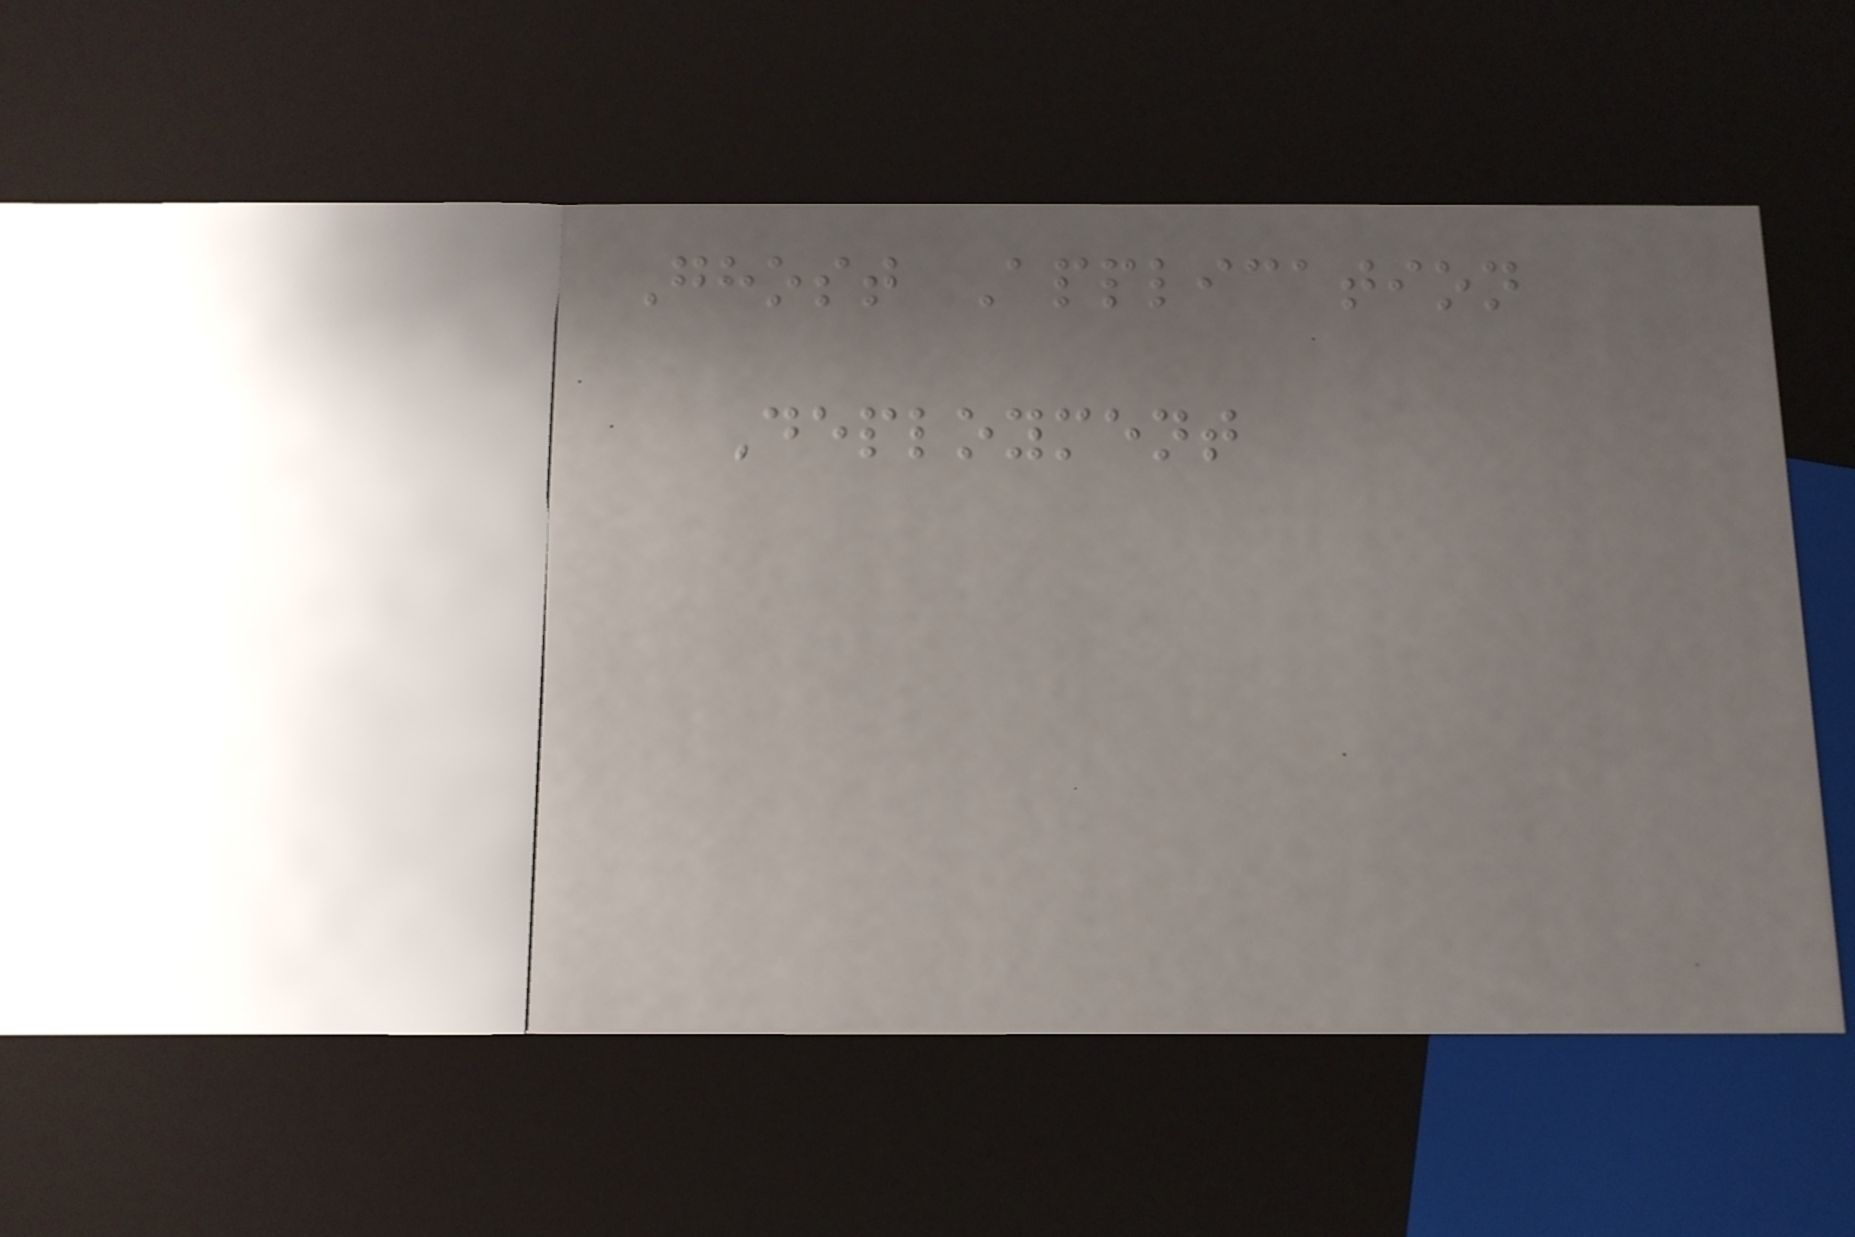Ghost Application
Deployment
